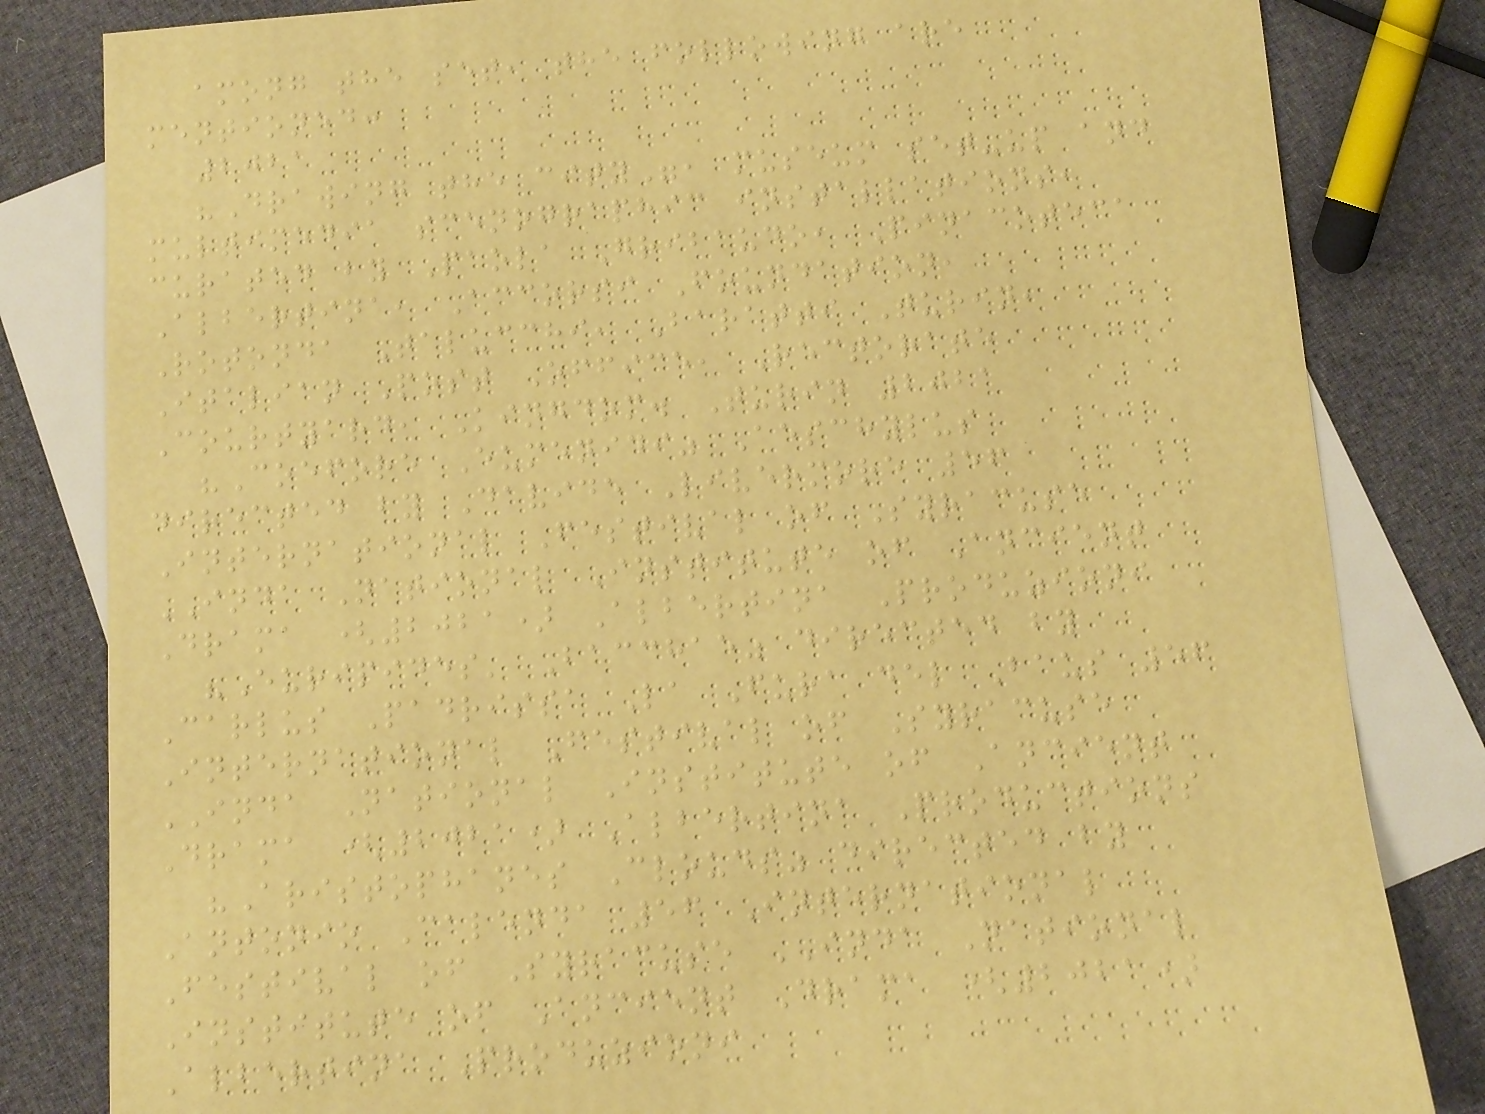among the set, the following are
mentioned:
2021
"Drawing the city", museum set-up and
multimedia scenographic installations,
curated by Paola Gribaudo, Pinacoteca
Albertina, Accorsi Foundation,
Rotonda Talucchi, Baratti Turin,
Italian Post Office, Rectorate
Courtyard, Kingdom. Turin 2021
"Coefore Eumenidi" Aeschylus
directed by Davide Livermore 56
International Festival of Syracuse
INDA National Institute of Ancient
Drama (2021) Albertina Produzioni
"Euripides' Bacchae" directed by
Carlus Padrissa La Fura del Baus 56
International Festival of Syracuse
INDA National Institute of Ancient
Drama (2021) Albertina Productions
"Aristophanes Clouds" directed by
Antonio Calenda 56 International
Festival of Syracuse INDA National
Institute of Ancient Drama (2021)
Albertina Produzioni
